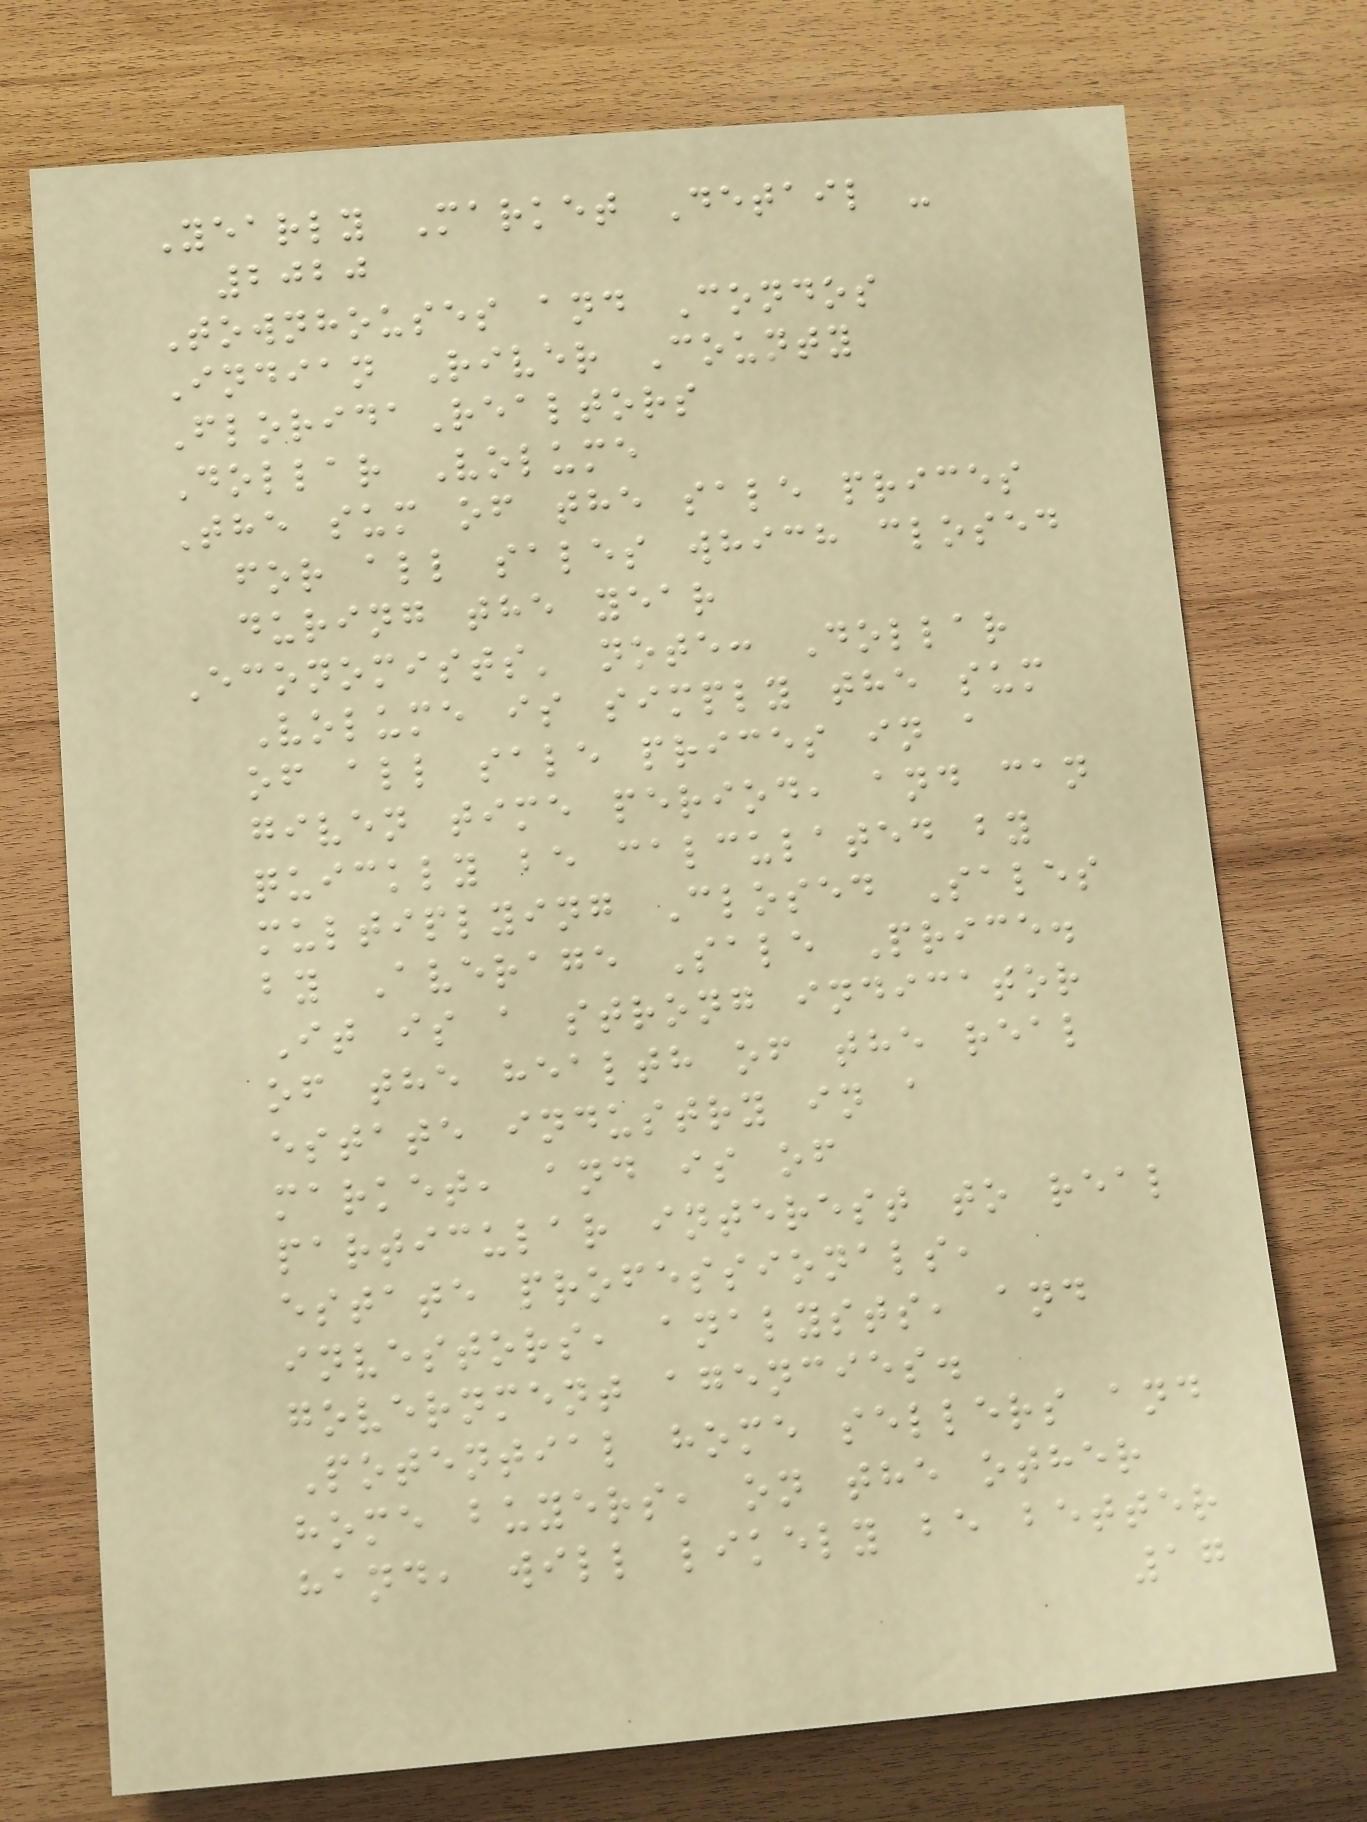Yearly Market Detail -
2020
Townhouses and Condos
Indian River County
FloridaRealtors
Dollar Volume
The sum of the sale prices
for all sales which closed
during the year
Economists' note: Dollar
Volume is simply the sum
of all sale prices in a
given time period, and can
quickly be calculated by
multiplying Closed Sales
by Average Sale Price.
It is a strong indicator
of the health of the real
estate industry in a
market, and is of
particular interest to real
estate professionals,
investors, analysts, and
government agencies.
Potential home sellers and
home buyers, on the other
hand, will likely be better
17
